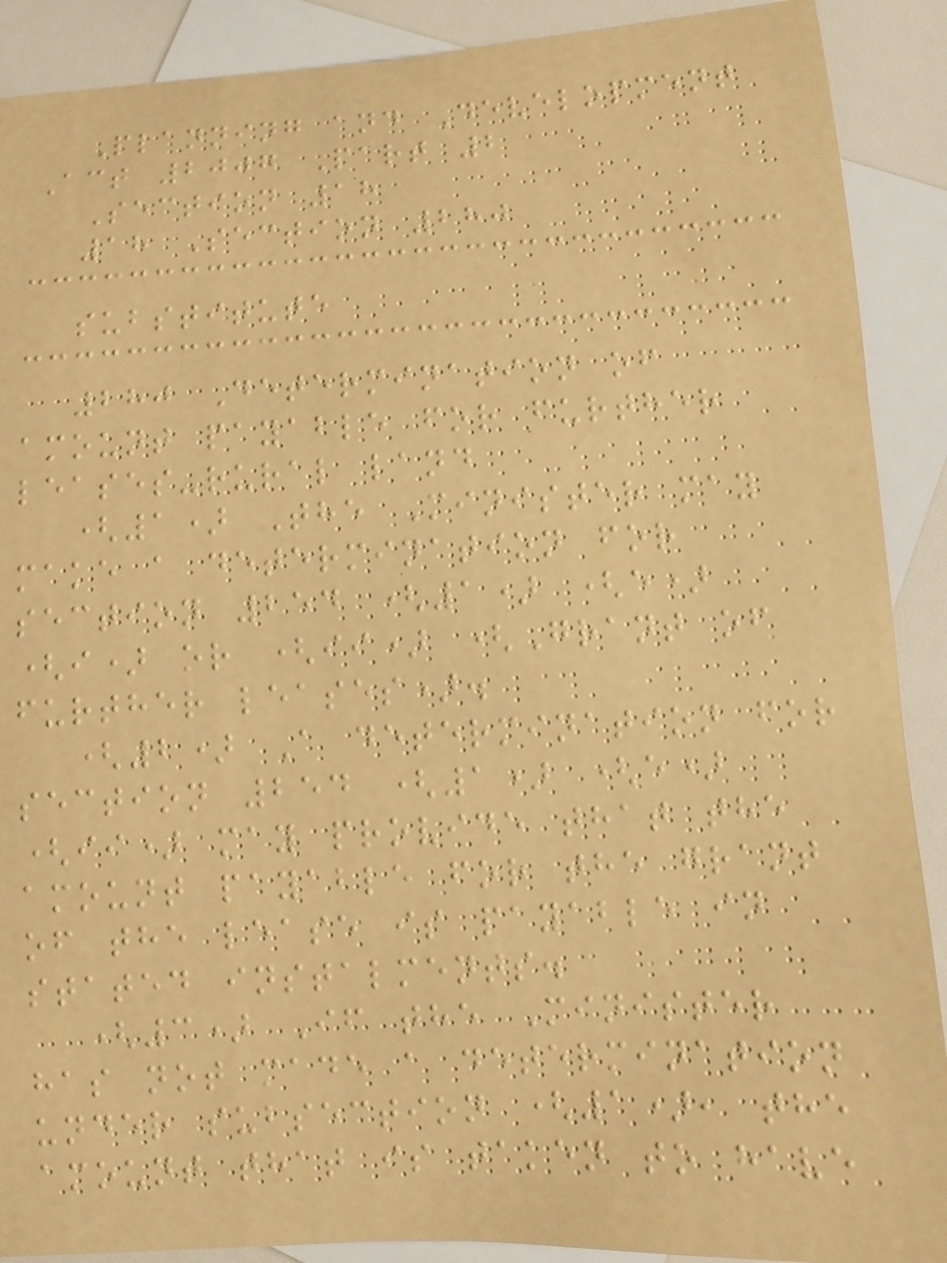Planning and Development
Act 2007 Part 2
Section 18
18 Section 280
substitute
280 Determination of
amount payable for further
leases-rural land
(1) The Minister may
make a determination for
section 254 (1) (e)
(i) or (ii) (Grant of
further leases).
(2) A determination for
section 254 (1) (e)
(ii) may provide that the
amount payable for the grant
of the lease is payable in
stated instalments.
(3) If the Minister
has not made a determination
under subsection (1), the
amount that is taken to have
